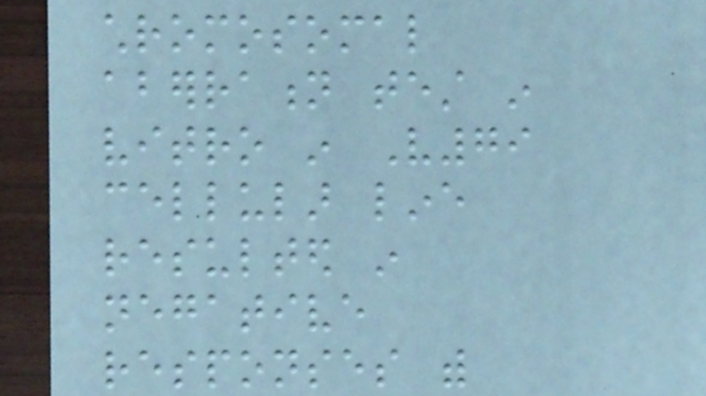chromosomal
aberration test in
vitro in V79
cellular line
resulted in
negative
responses with
